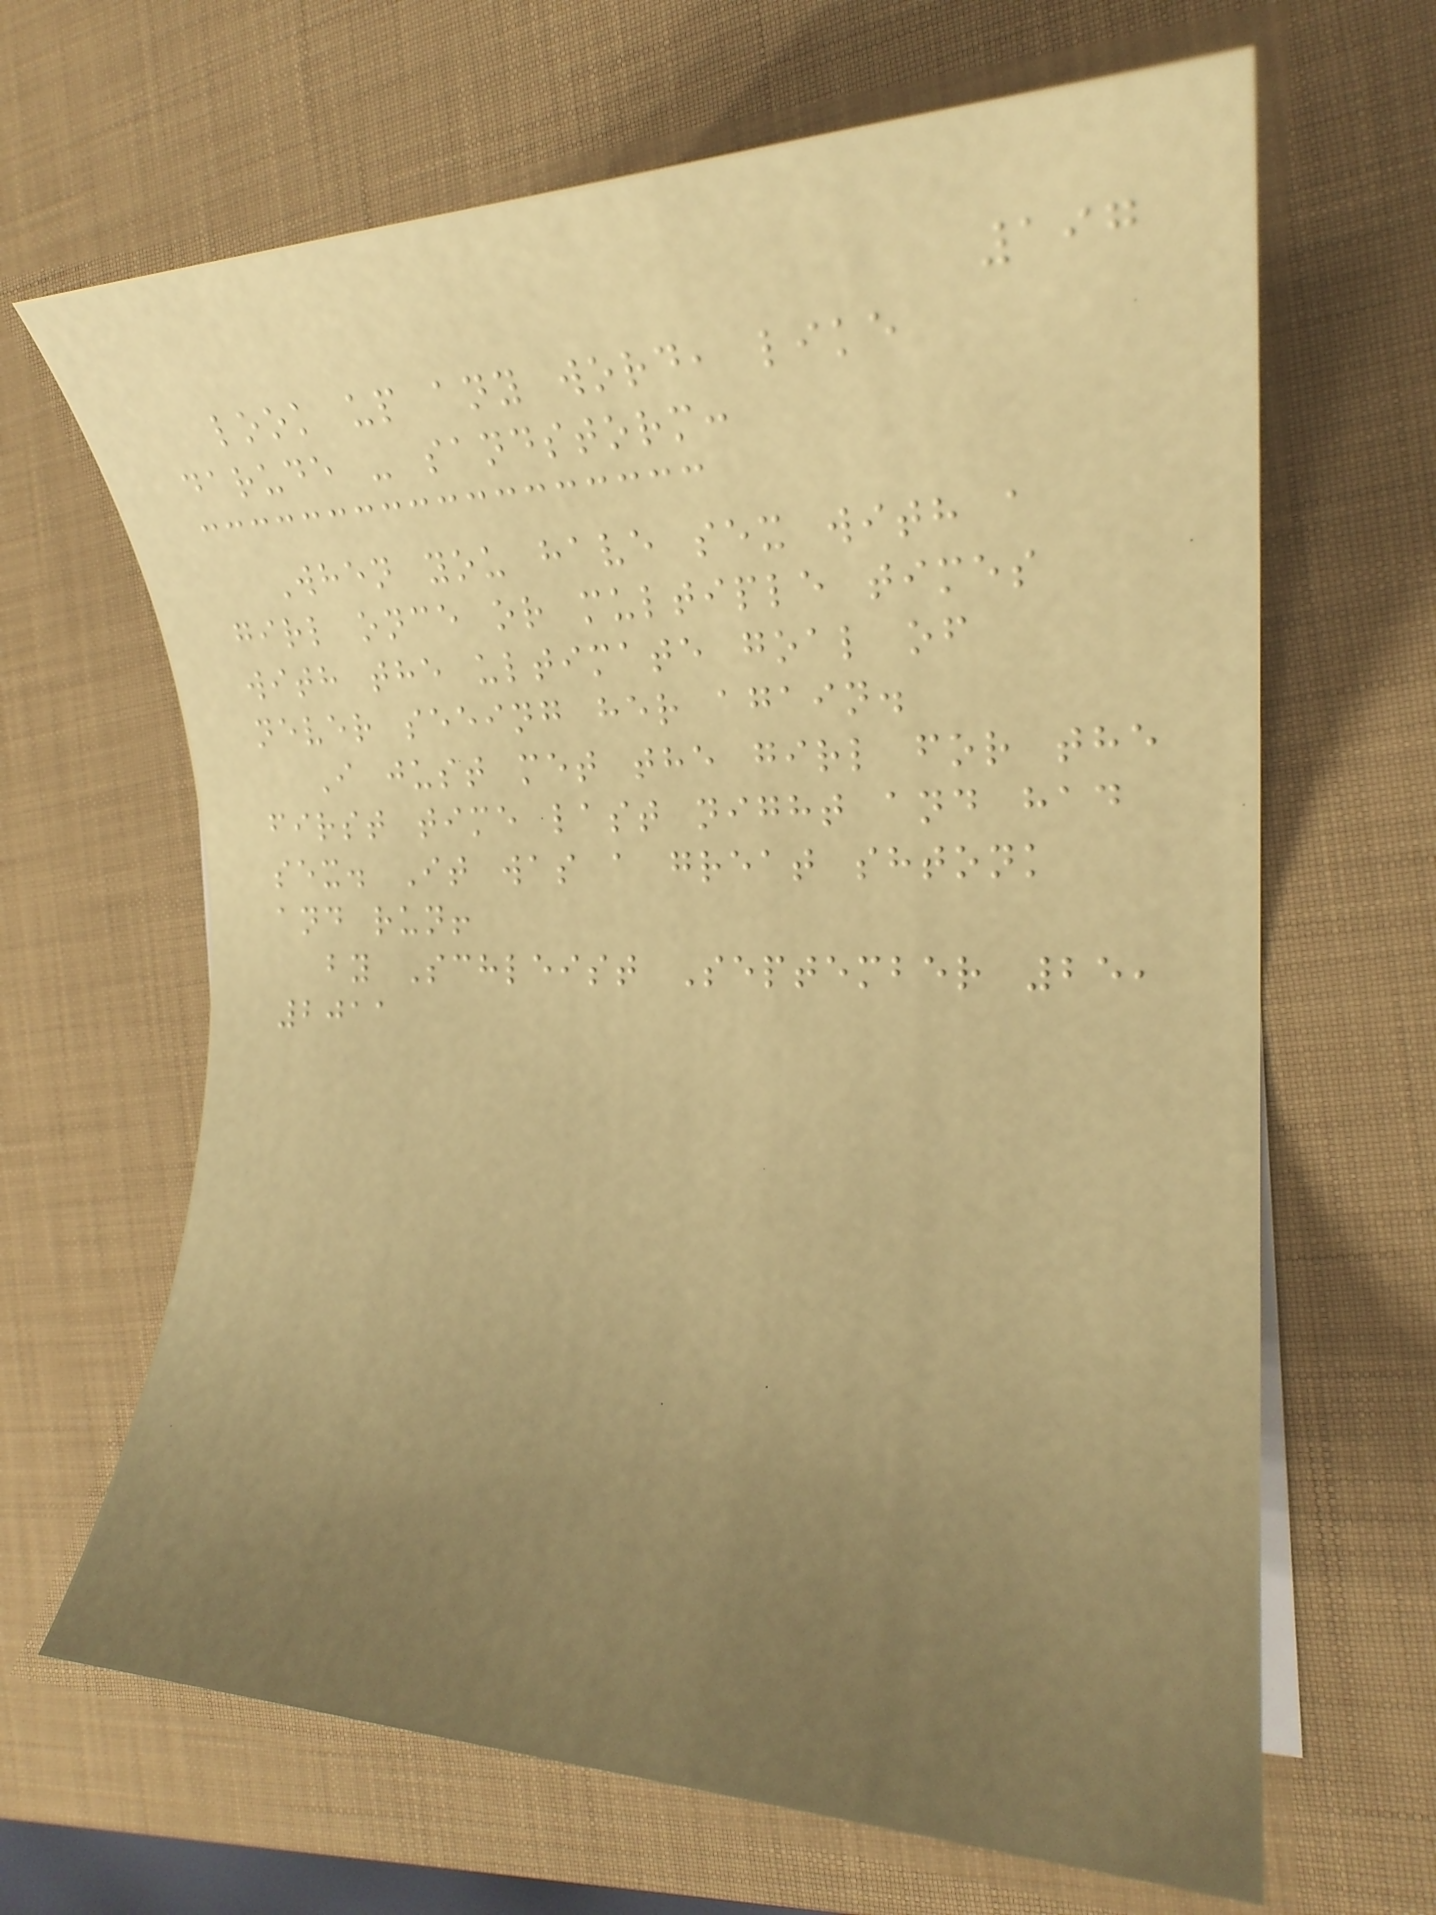197
look up any word, like
darude - sandstorm:
When you have sex with a
girl once or multiple times
with the ultimate goal of
never seeing her again.
I just met the girl for the
first time last night and had
sex. It was a great shtonk
and run!
by Schleist September 25,
2011
